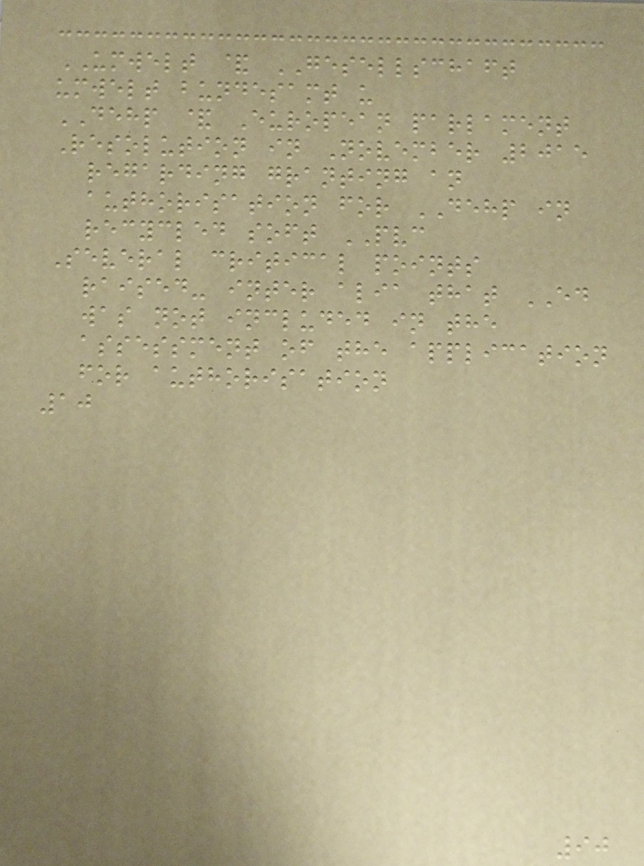UMWELT & GESELLSCHAFT
umwelt bundesamt u
DEHP & European parlament
Resolution in November 2015
regarding granting an
authorisation for DEHP in
recycled soft PVC
Several critical points
raised- inter alia that ED
was not included in the
assessment of the application
for authorisation
10
90
